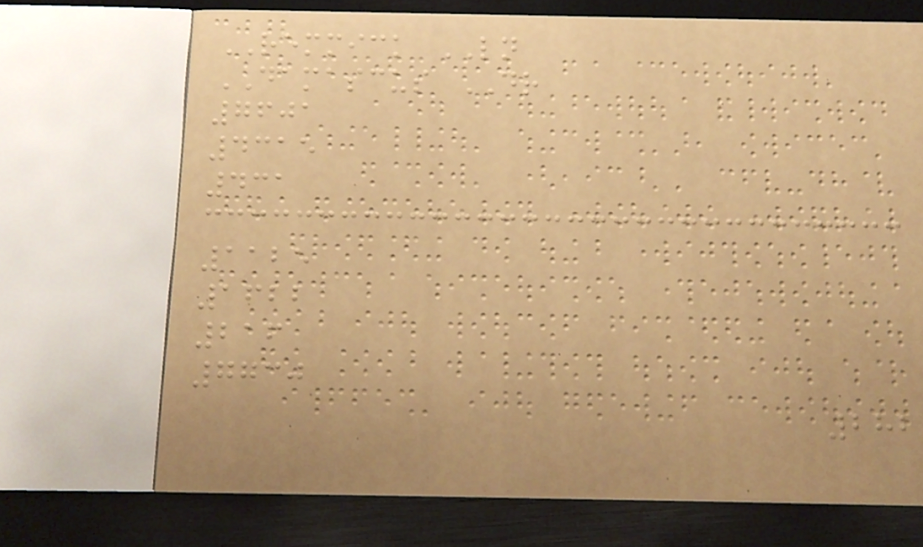REMMICK LN
DAMASCUS DR
7601
4315
431
1125
1622
216
7730
282
